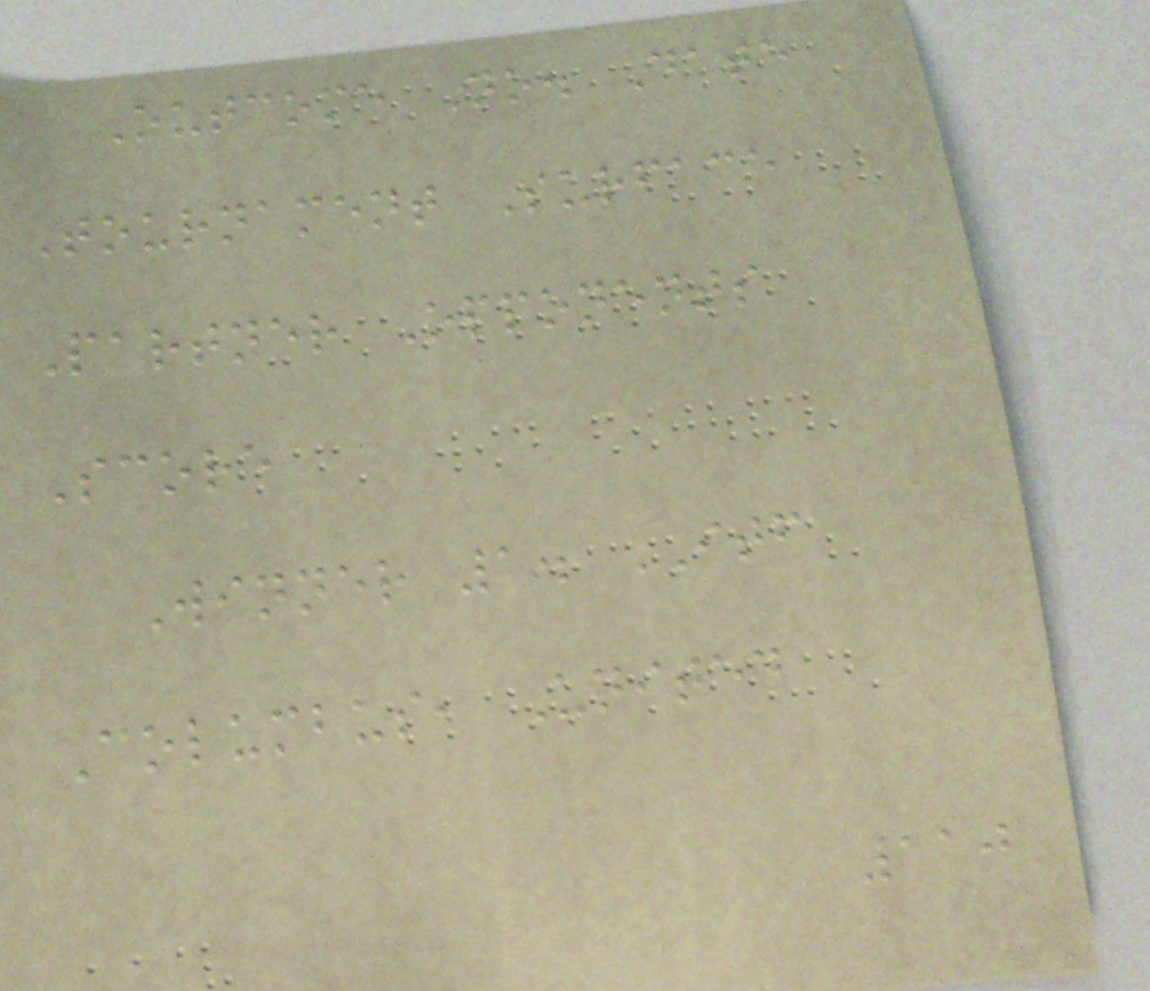Outcome No. Date
Tournament Surface
Partner Opponents
Score
Winner 1. ITF
Columbus, United
110
